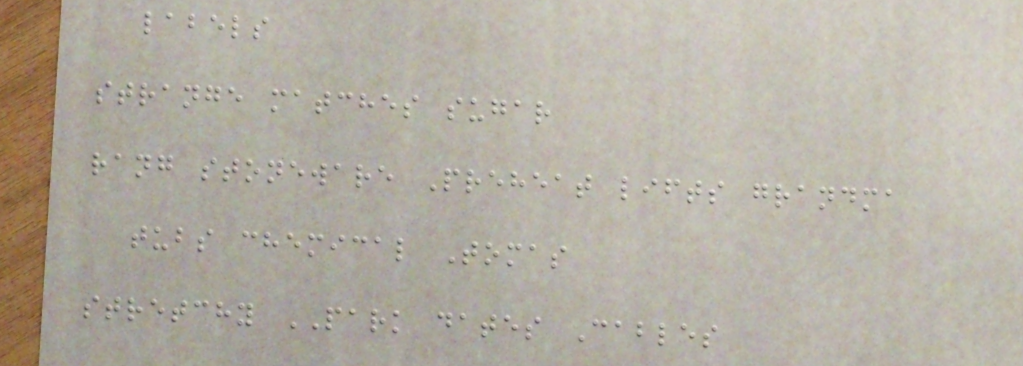labels
strange matches sugar
rang stoneware Preheat lifts grandma
tubs chemical Tomas
stretchy PARK dates Cables
